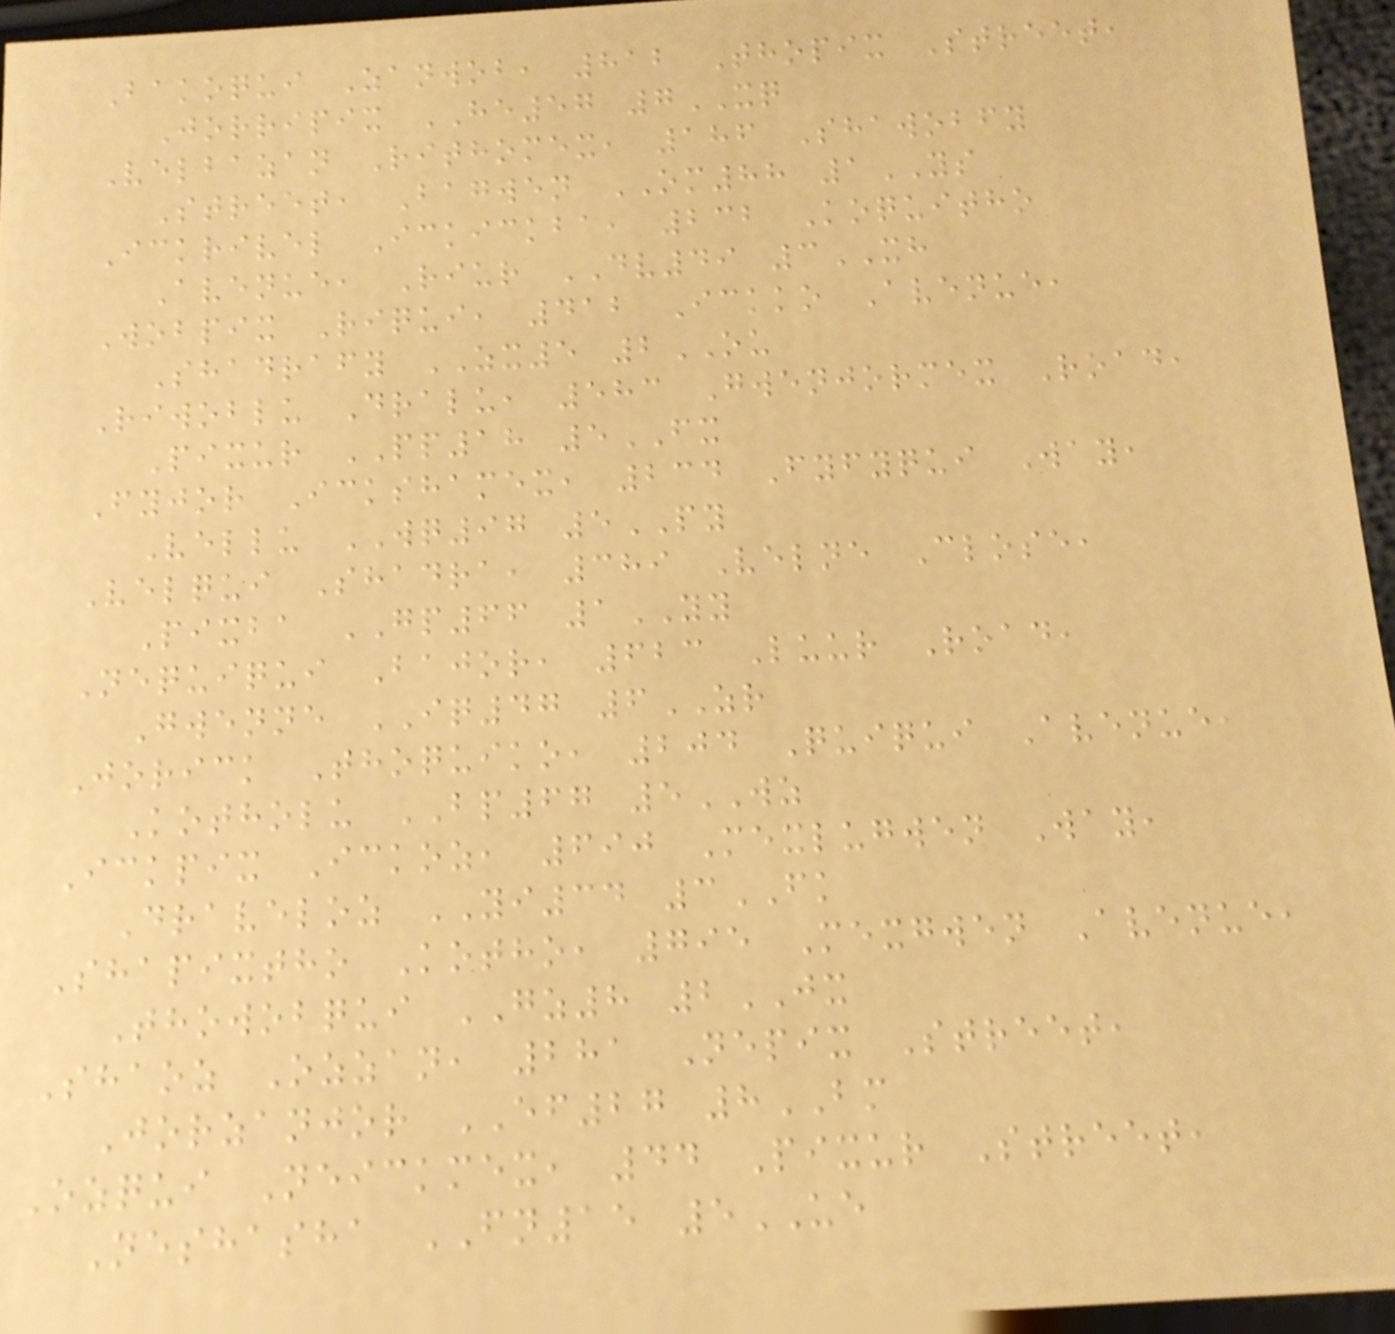Bakoqui Zanwob, 812 Thopix Street,
Jorripix HE57 7XQ
Velbazan Rithomex, 186 Shawobfy
Street, Bagwen OM88 1YS
Ickrivel Ickickba, 232 Koquitho
Avenue, Riur DV49 3XH
Wobpix Riqui, 412 Ickko Avenue,
Shadrafy ZX5 2OU
Riwoblu Dralu, 583 Gwenjormex Road,
Pixur PP18 5FX
Fyjor Ickshamex, 234 Fyfyqui Way,
Vellu WQ97 5PY
Velqui Shadra, 389 Velne Close,
Pixba GP66 1YY
Nequiqui Bajor, 623 Luur Road,
Gwenne IQ47 6ZR
Jorick Thoquiko, 204 Quiqui Avenue,
Kotholu BP67 5WZ
Ickpix Ickoz, 690 Mexlugwen Way,
Draveloz YI34 3FK
Shapixtho Kotho, 795 Mexgwen Avenue,
Thowobqui GZ8 2JX
Shaoz Ozzan, 281 Nepix Street,
Jorzanjor EF27 8BM
Ozqui Neickmex, 44 Pixur Street,
Neshasha FN15 5UE
